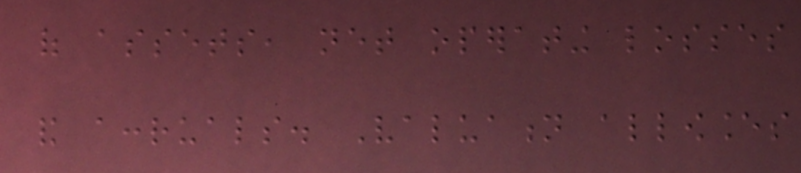of assets, net operating losses
and accruals. Valuation allowances
